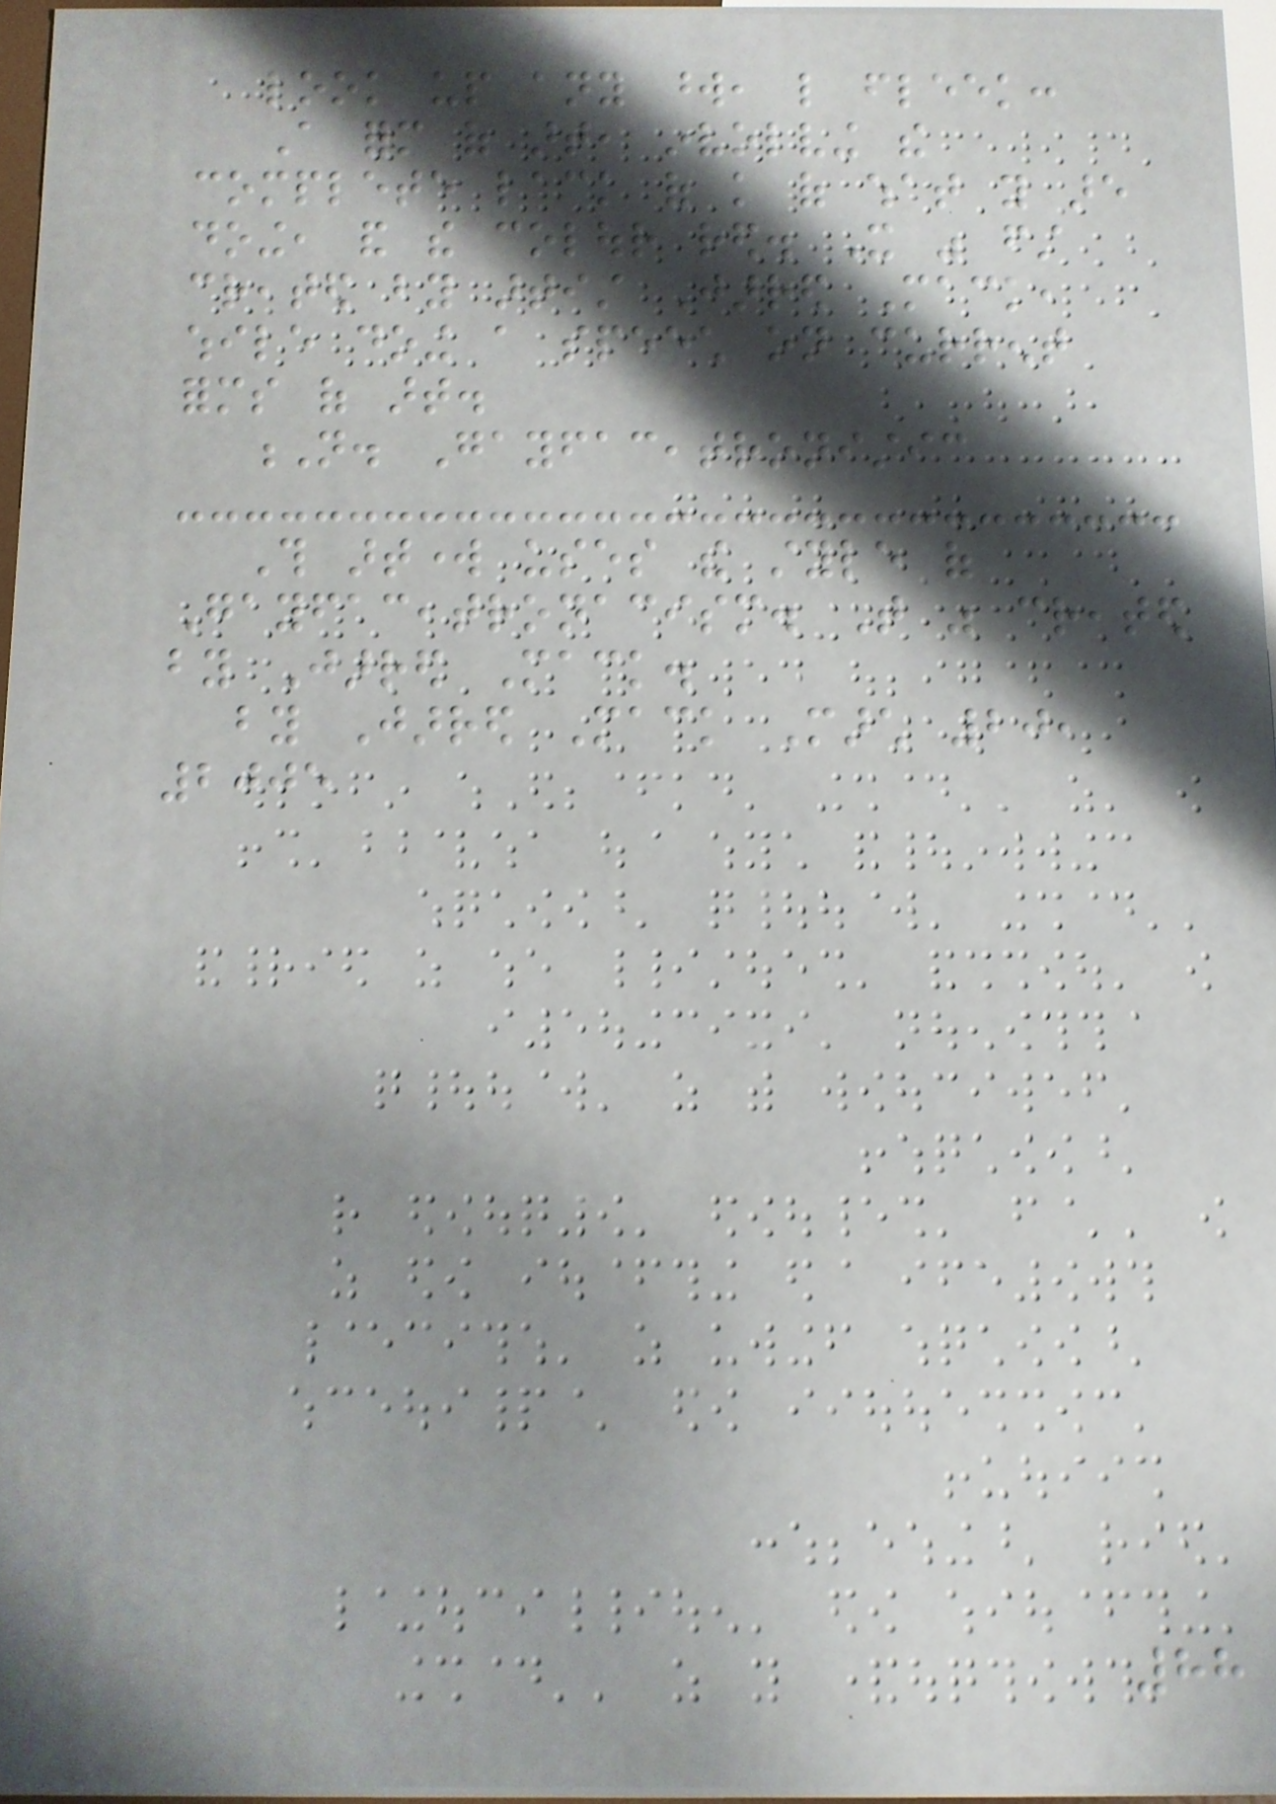look up any word, like fleek:
A form of art, involving the
complete lack of knowledge of what you are
doing, and the colour red. It was first
created by artist Jarred Mack,
while doing a speech on current
forms of art.
N. Gayfaceatronistic
This artwork uses the style of
Gayfaceatronacism. That was created
by Jarred Mack.
by Jarred Mack March 20,
2005
88
